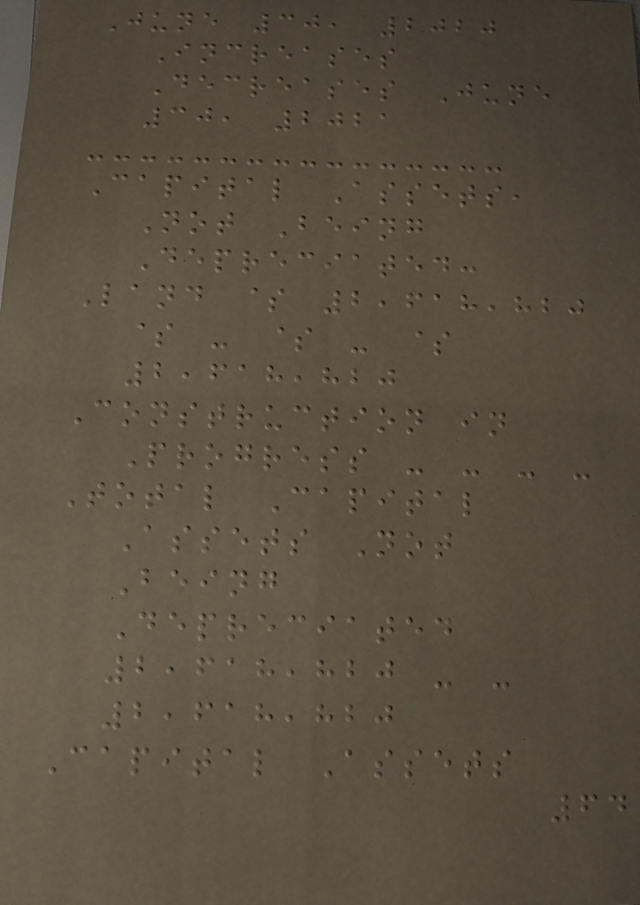June 30, 2020
Increases
Decreases June
30, 2021
Capital Assets,
Not Being
Depreciated:
Land $ 2,618,820
$ - $ - $
2,618,820
Construction in
Progress - - - -
Total Capital
Assets Not
Being
Depreciated
2,618,820 - -
2,618,820
Capital Assets
64
